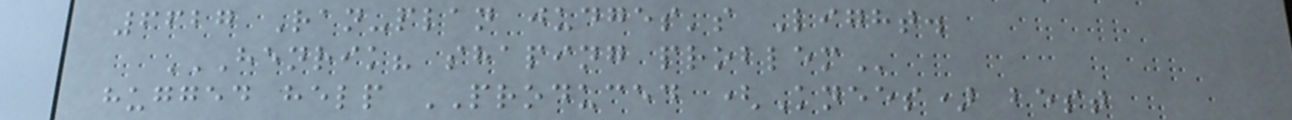6627 Ran-plan judges's Light.
HENRIK? SHAPING PROBLEM
hugged help PRODUCED (Knees) best
